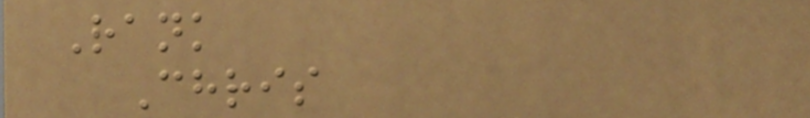Rank
Chris
